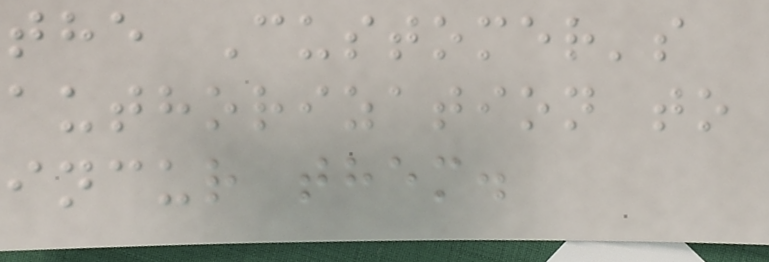the Customer's
authorization to
incur them.
